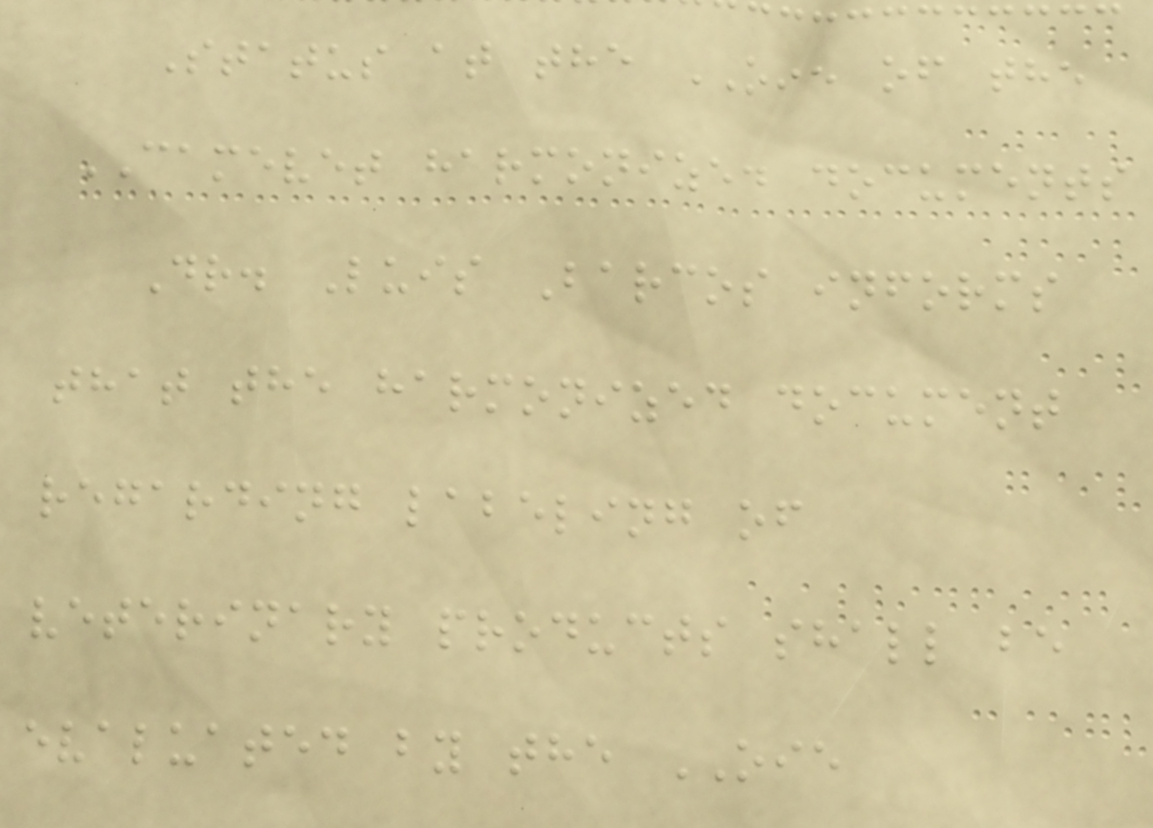Status at the OIE of the
CAMEVET harmonized documents
Dr. Luis Barcos informs
that the harmonized document
regarding labeling of
veterinary products shall be
evaluated by the OIE
